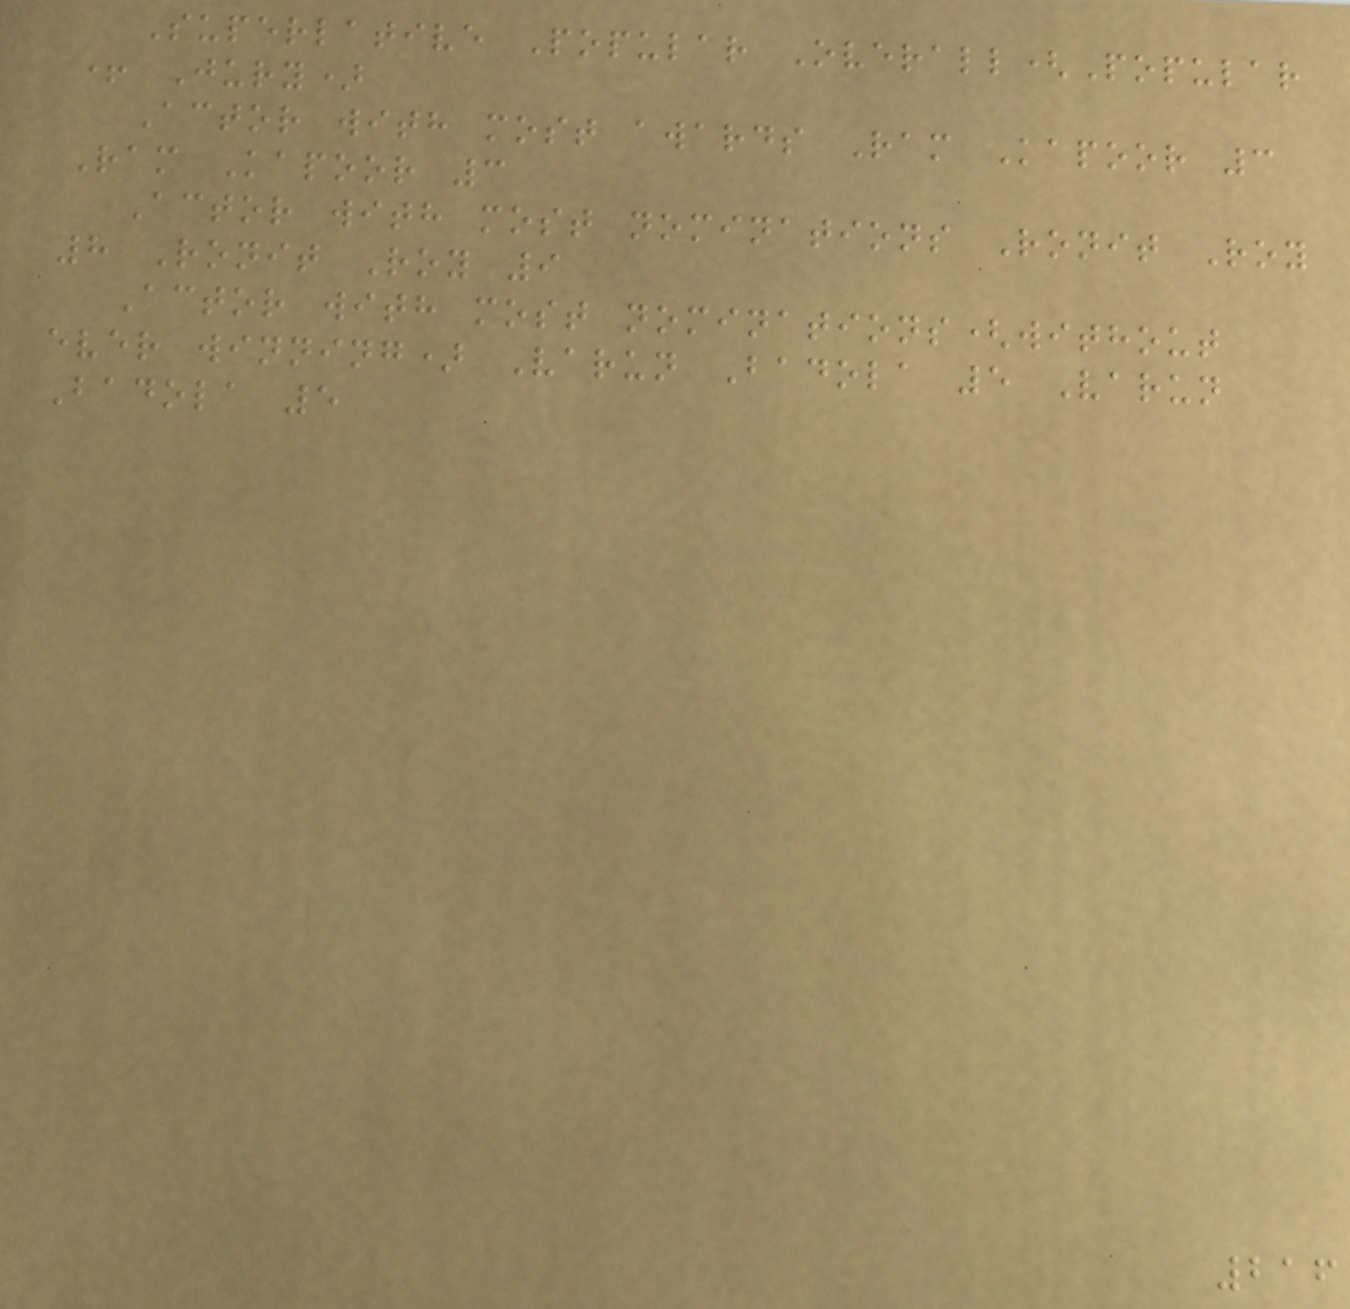Superlative Popular Overall(Popular
+ Jury)
Actor with most awards Ram Kapoor 3
Ram Kapoor 3
Actor with most nominations Ronit Roy
8 Ronit Roy 9
Actor with most nominations(without
ever winning) Varun Badola 5 Varun
Badola 5
216
